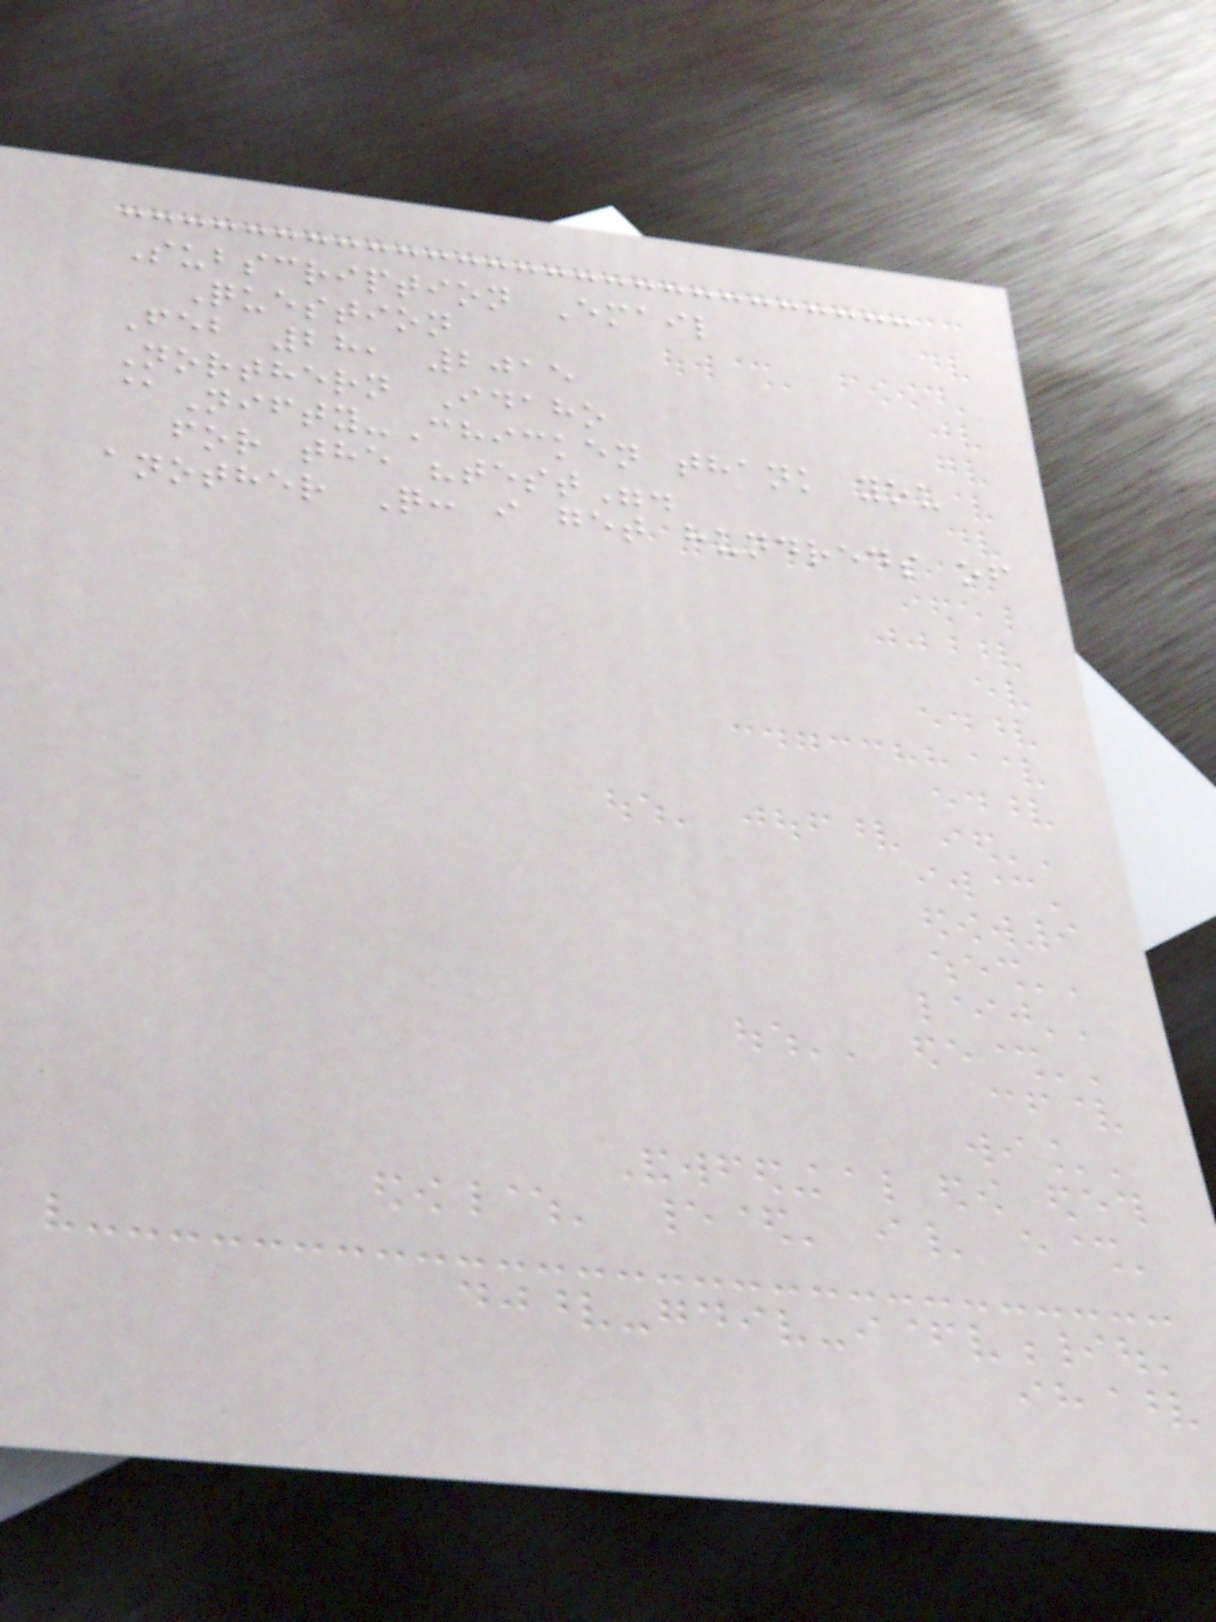Subscription Email
Question
Feb 28, 2015
Northern Idaho
@Nifty-Chicken thank you
for the "test".
another Q: i get hundreds of
